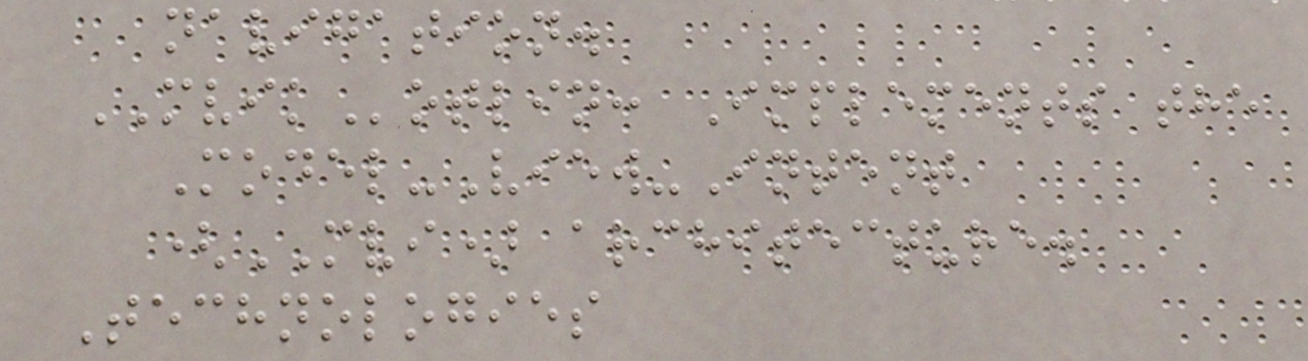navigation.
MVIKotlin: Implements the
Model-View-Intent
(MVI) architecture.
Technologies
